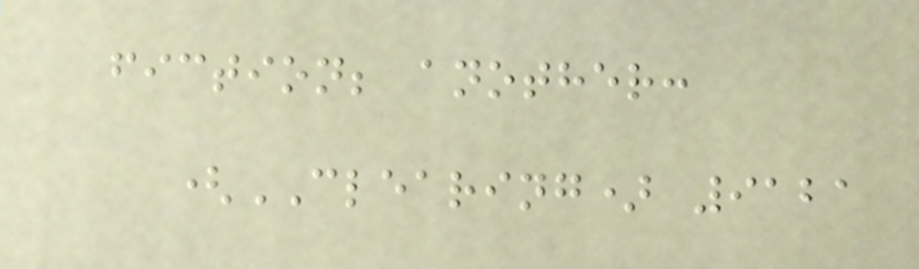fiction; another:
(CLEARING) 9121
